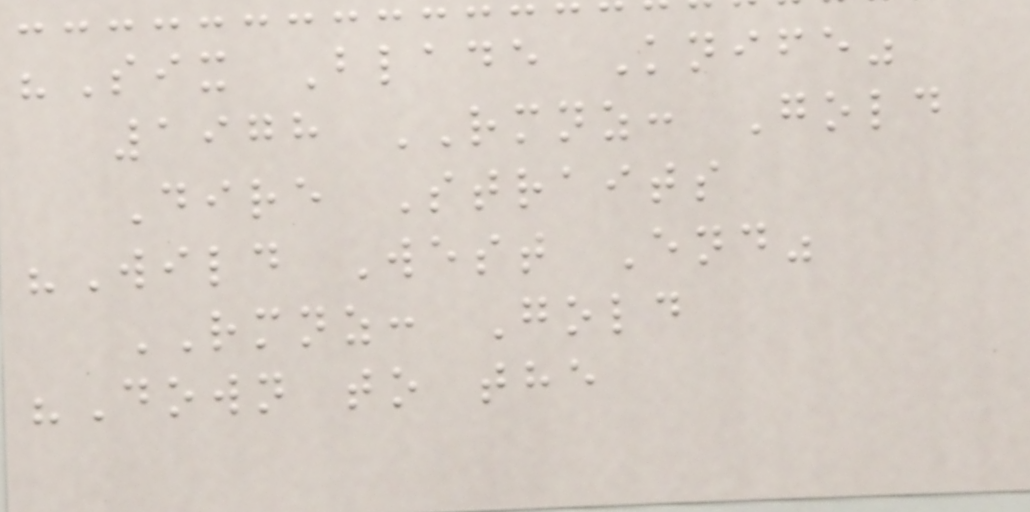"Six Blade Knife"
1978 RMNZ: Gold
Dire Straits
"Wild West End"
RMNZ: Gold
"Down to the
